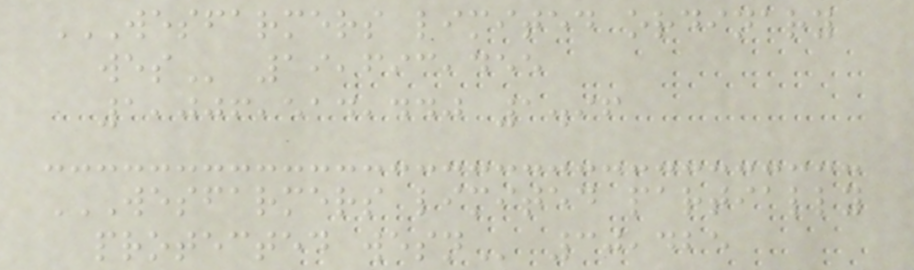WESFARMERS LIMITED ORDINARY
WES 19,693,455
1,006,514,440 1.96
WESFARMERS LIMITED PARTIALLY
PROTECTED WESN 30,425
